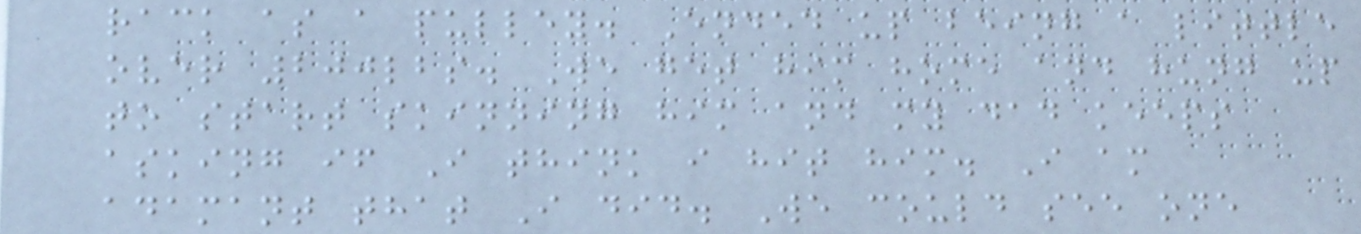rack as a pulley. Ended up being a little
over 200lbs. We get him home and hung up
to start skinning him and my dad keeps
asking if I think i hit him. I am
adamant that I did. We could see one
